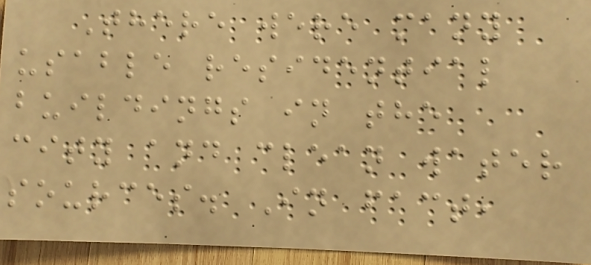There were many
usable residential
buildings in the
city and clean water
sources. In fact,
